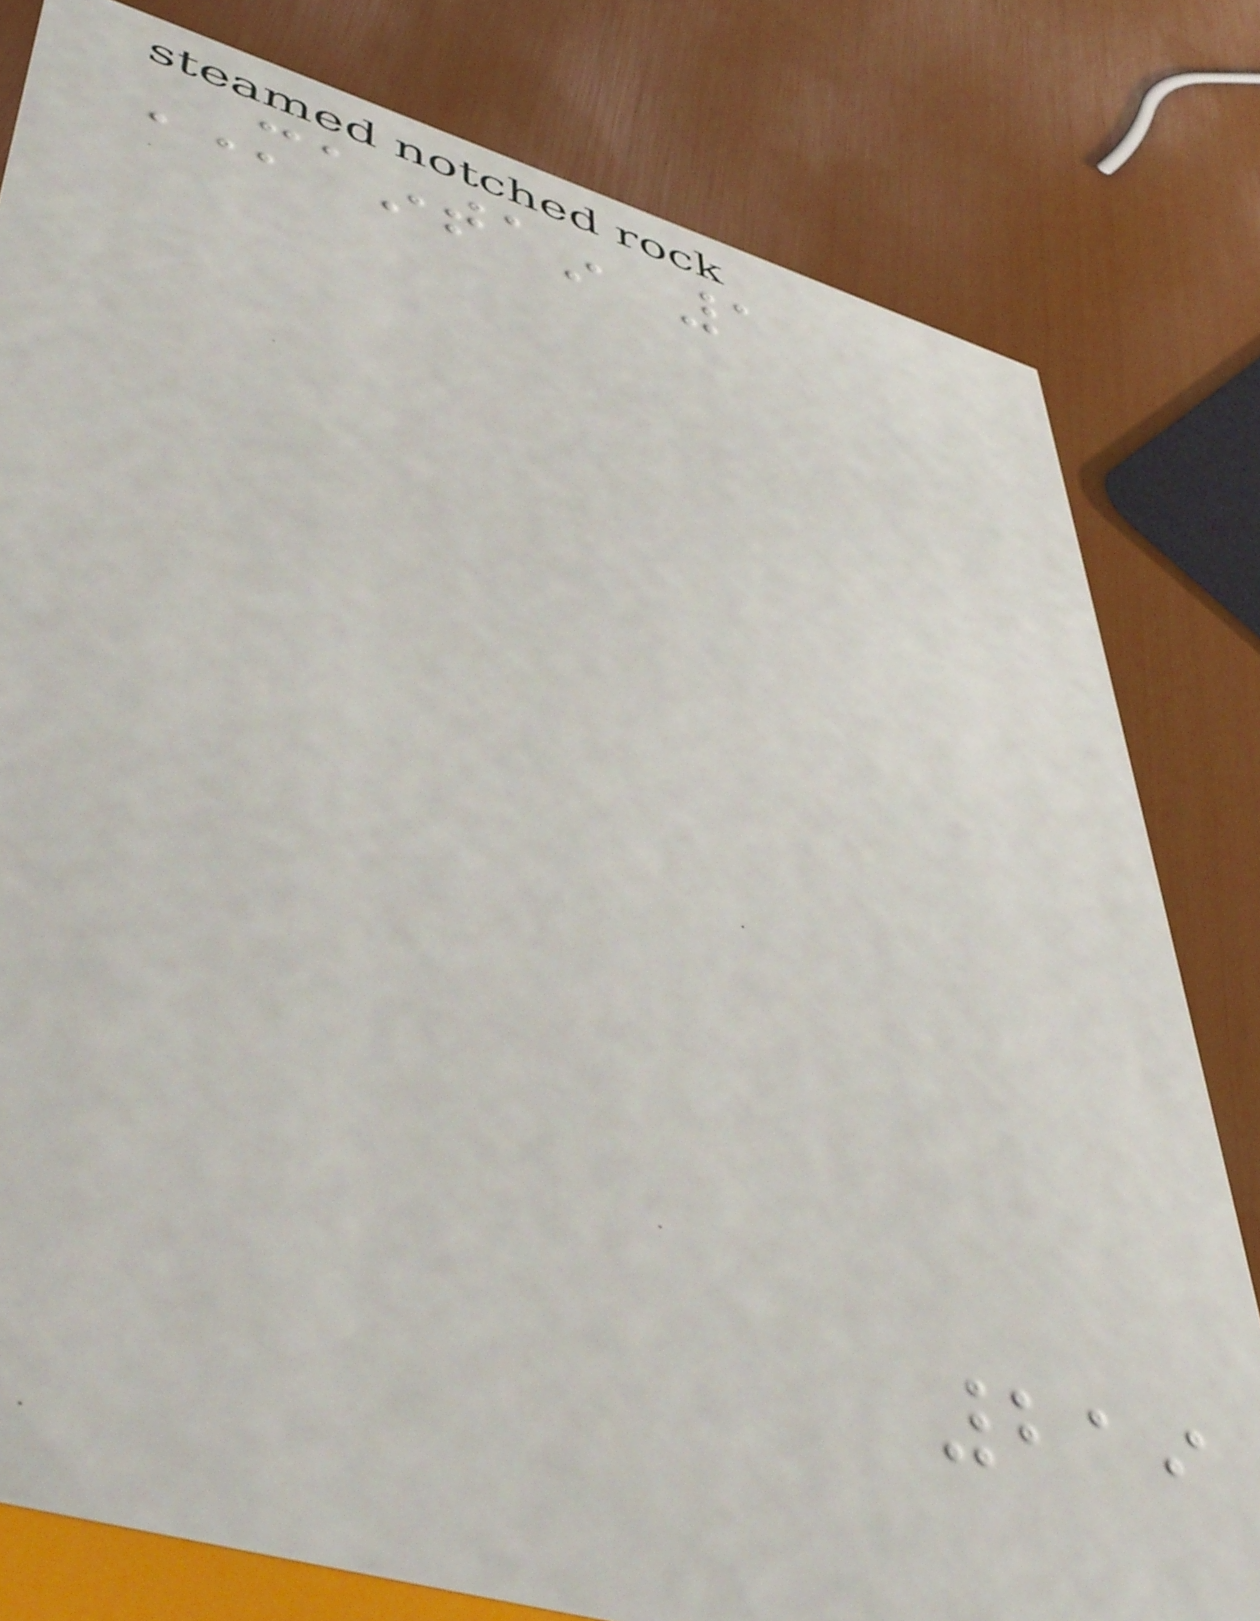MAINTAIN 1
219
